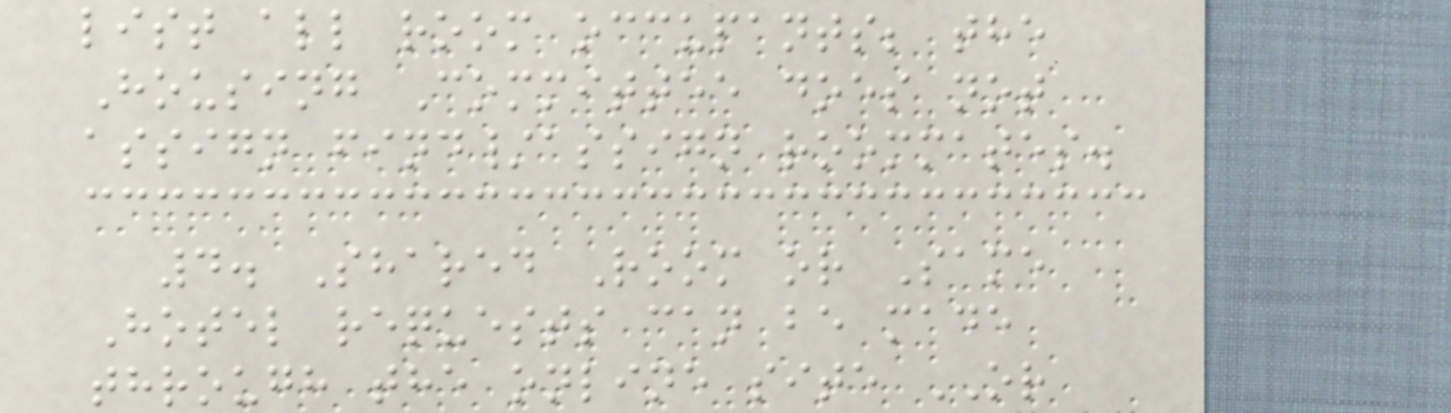list all room occupants; the
Housing Committee does not
assign find/assign roommates.
4. Shared Room or Same
Hotel requests can be made
through the online site OR
